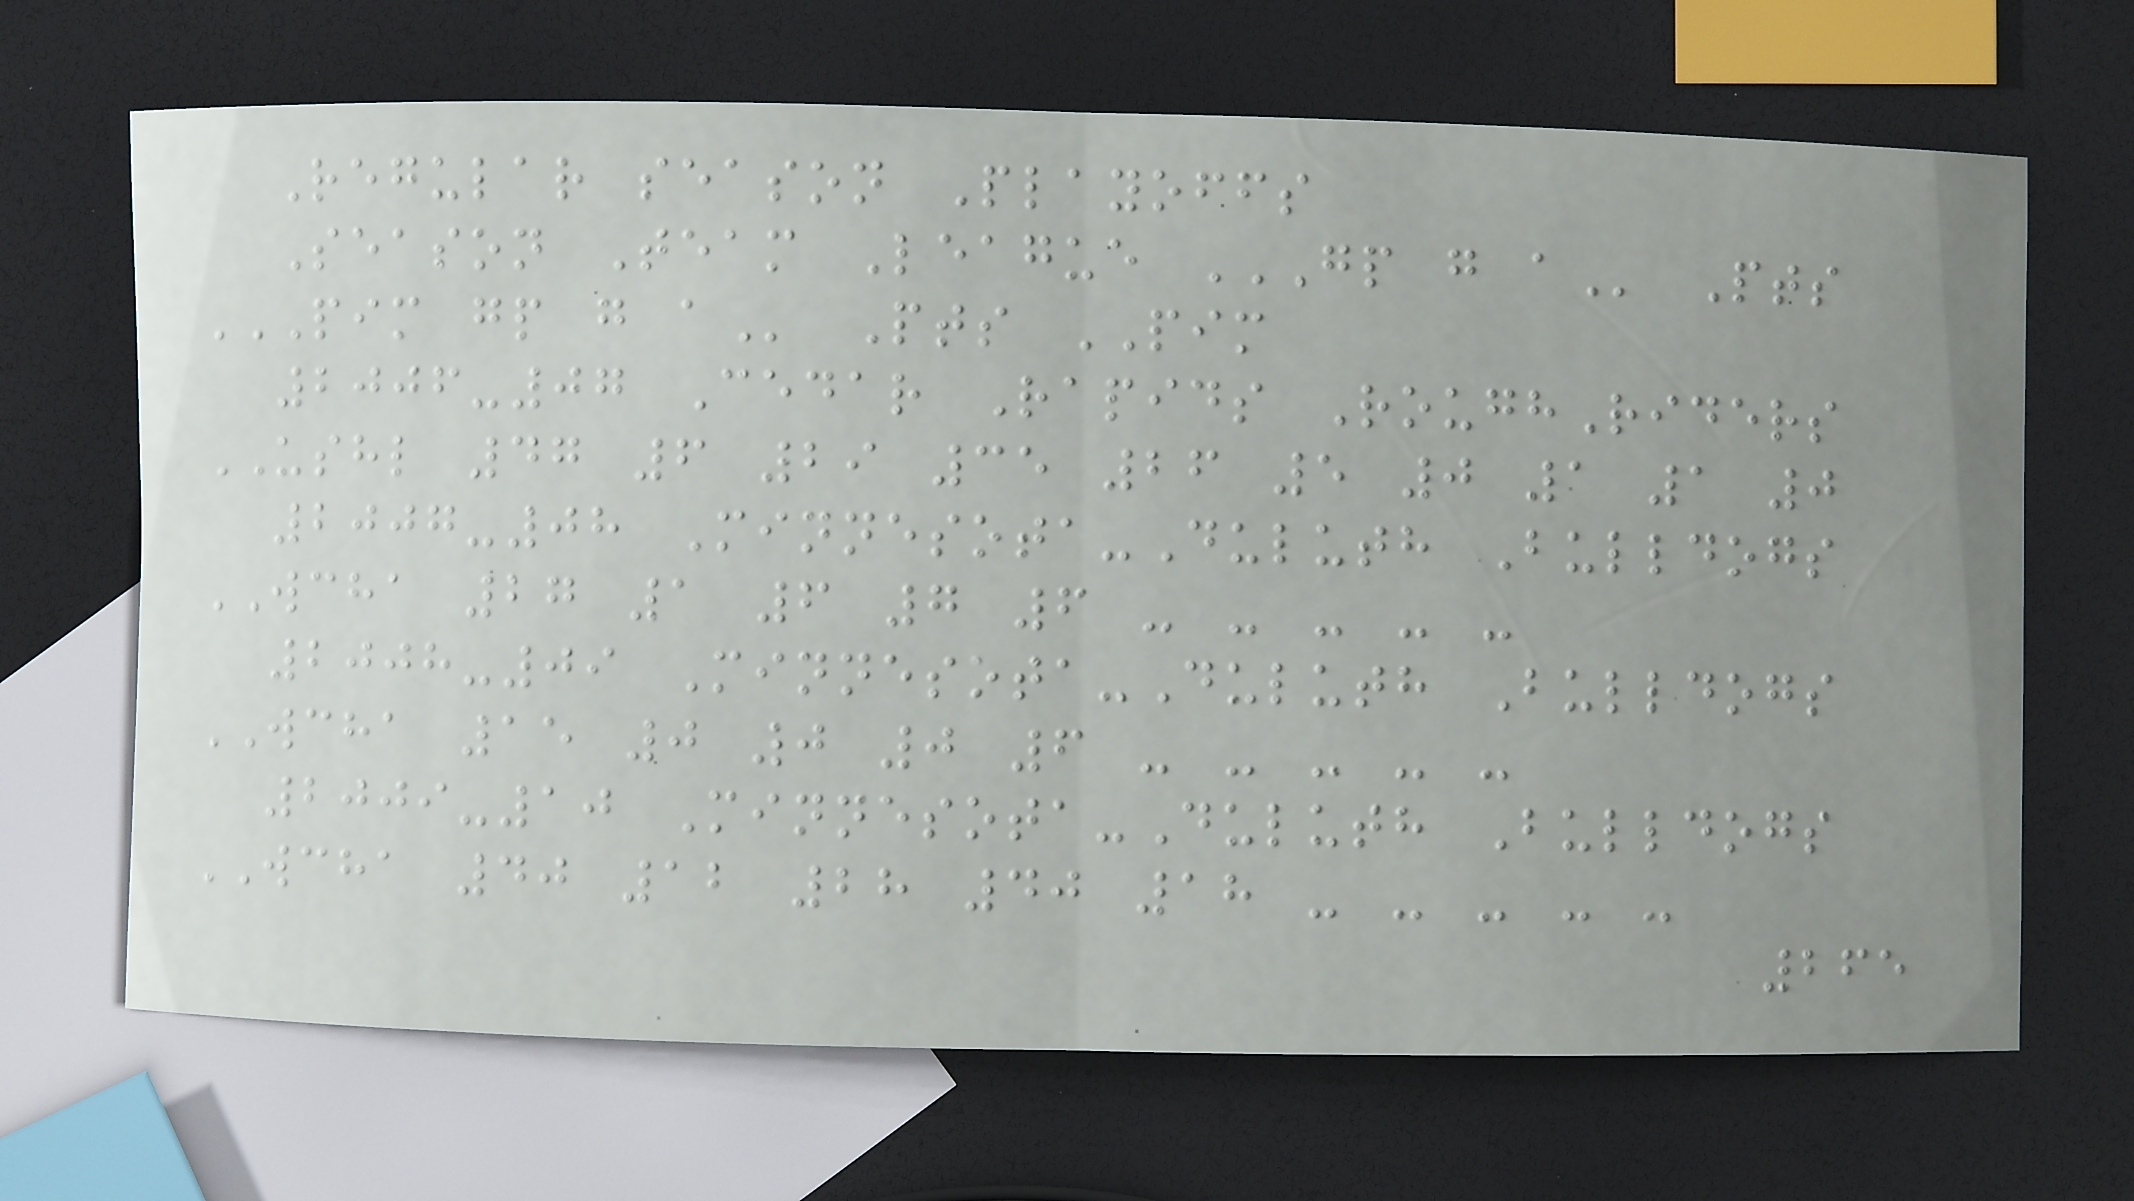Regular season Playoffs
Season Team League GP G A Pts
PIM GP G A Pts PIM
2006-07 Cedar Rapids RoughRiders
USHL 47 6 29 35 26 5 0 1 1 0
2007-08 Minnesota-Duluth Bulldogs
WCHA 27 1 6 7 6 - - - - -
2008-09 Minnesota-Duluth Bulldogs
WCHA 15 0 0 0 6 - - - - -
2009-10 Minnesota-Duluth Bulldogs
WCHA 40 12 28 40 18 - - - - -
265
